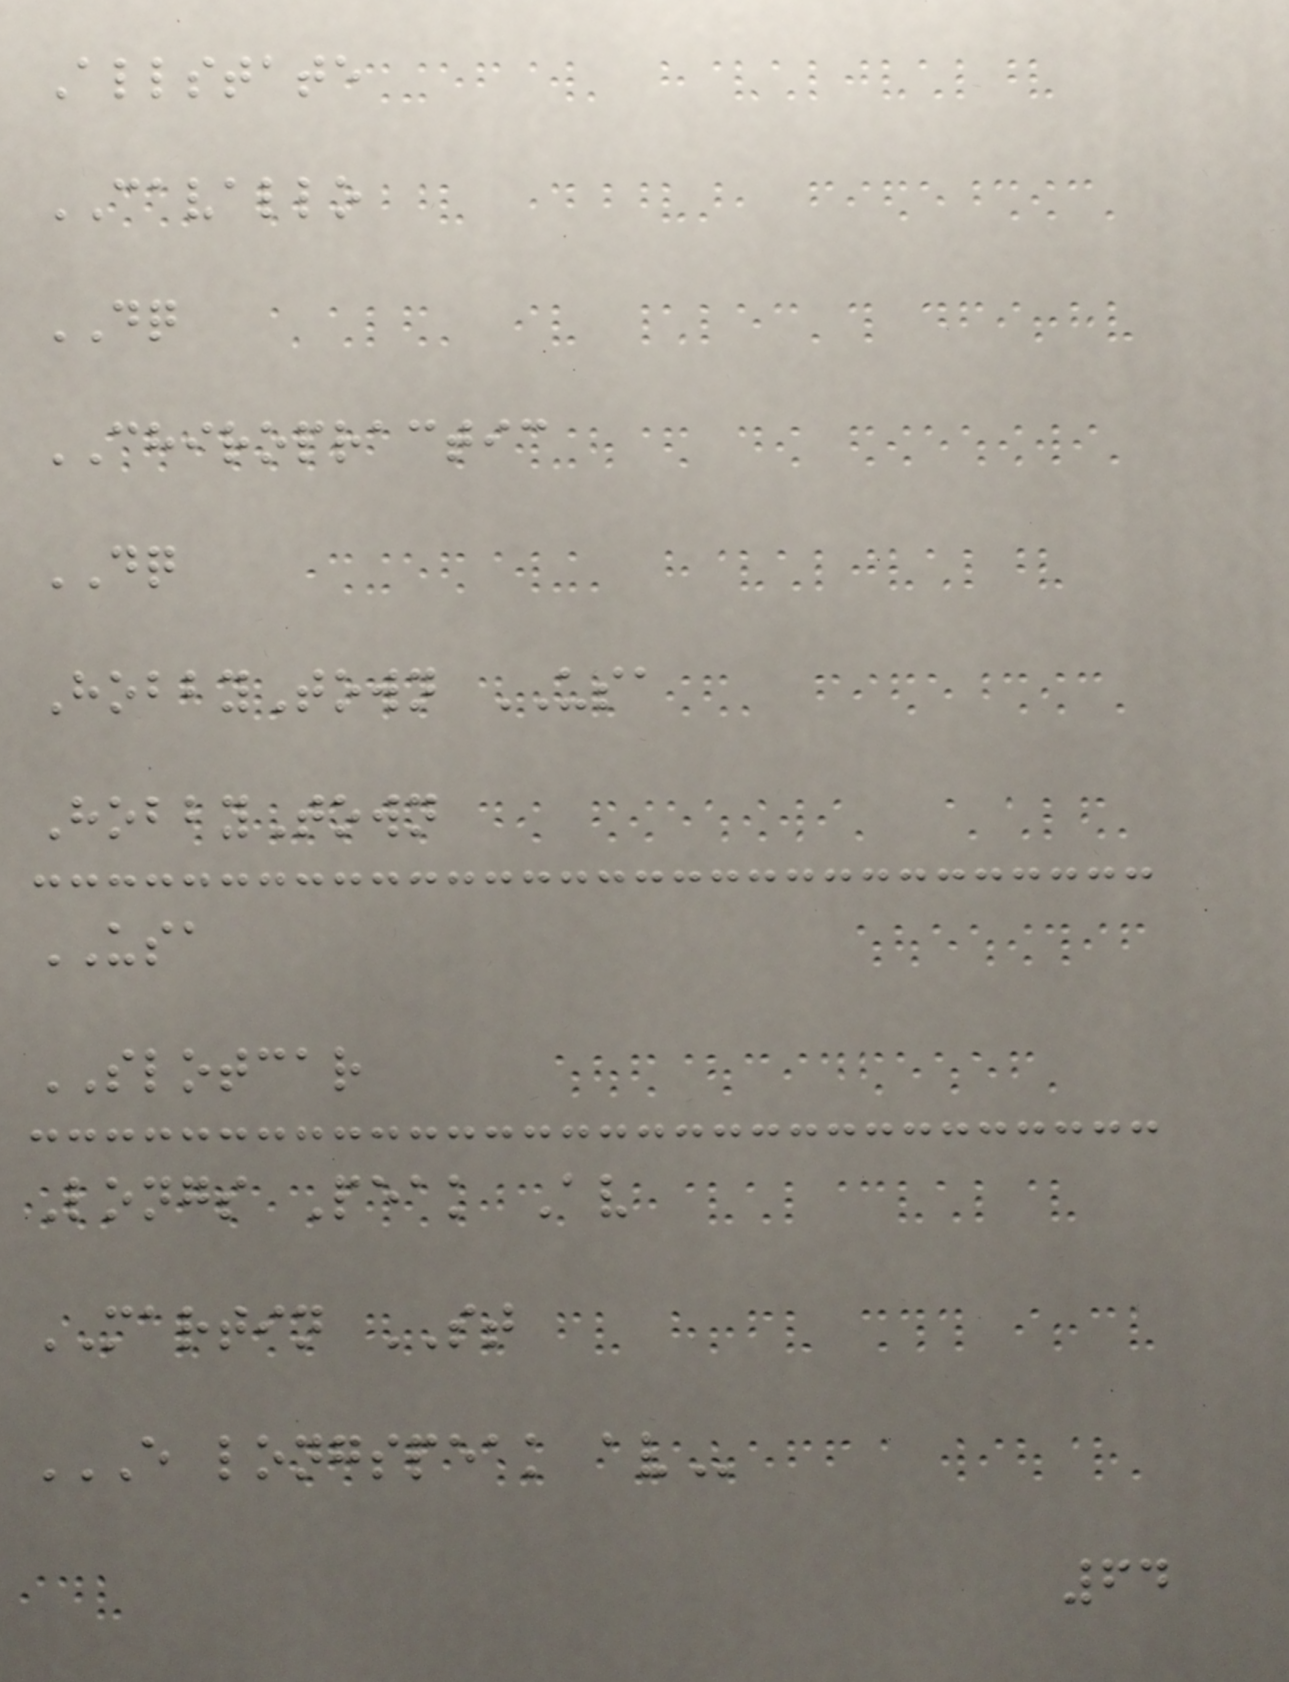Allstate
CAVALLO
DQ
CHIROPRACTIC
DQ
HobbyTown USA
HobbyTown
USA
SLOTCAR
Longs Peak Av
MARTIN ST
E LONGSPEAK AV
64
